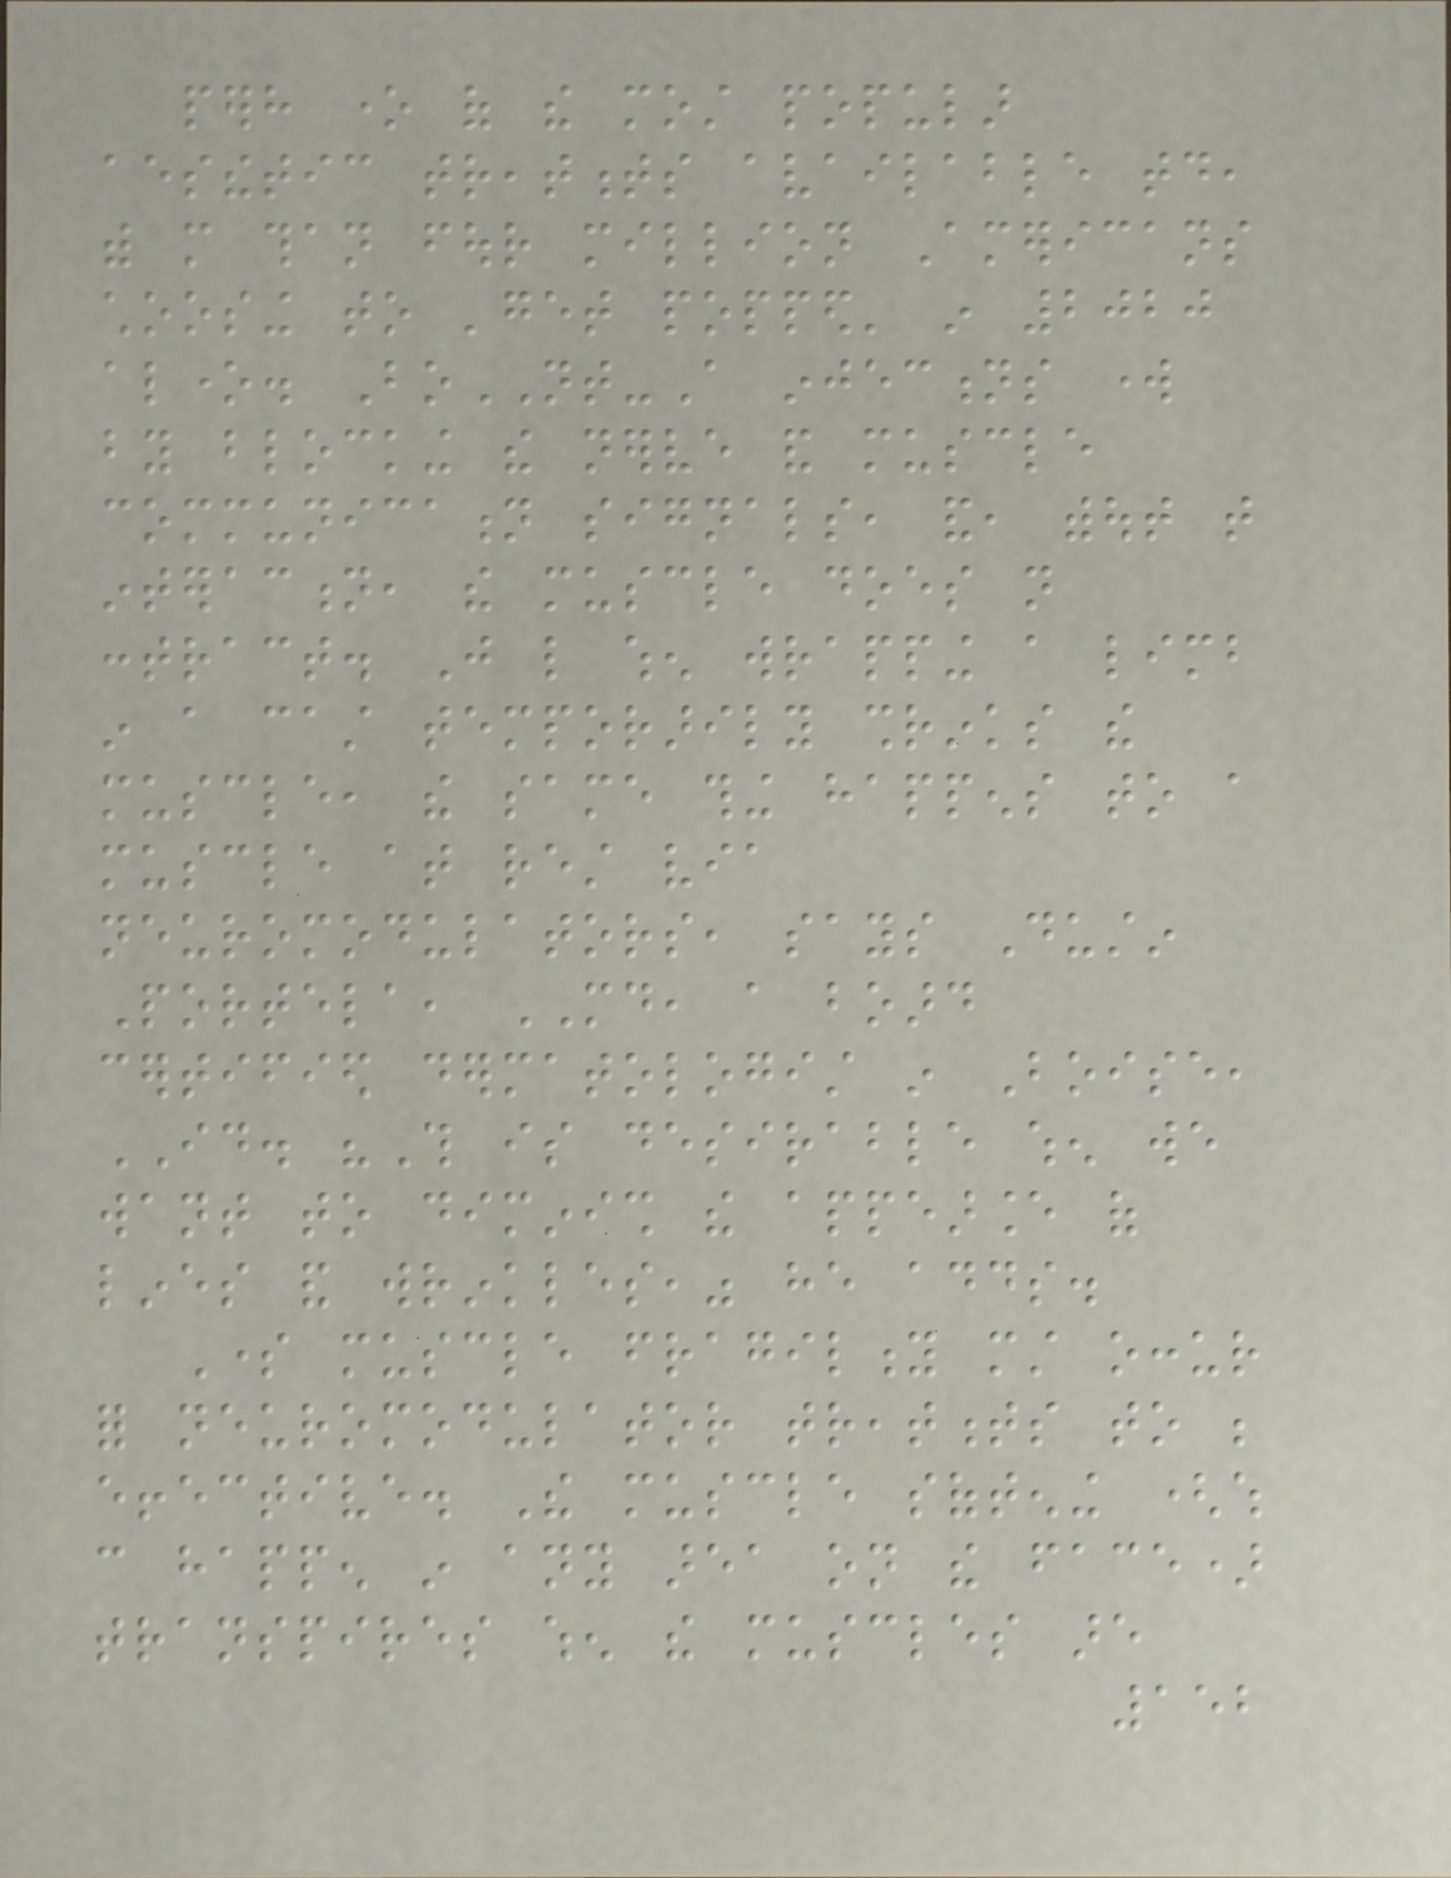perhaps one of the most popular
aesthetic treatments available today,
with more than four million Americans
choosing to 'get popped' in 2020
alone. BoNT-A injections work
by blocking the nerve and muscle
communication signals, and, without that
interaction, the muscle does not
contract. Just like when wrapping a limb
in a cast temporarily shrinks the
muscle, the same thing happens to a
muscle at rest via
neuromodulators, says Dustin
Portela, MD, a board
certified dermatologist in Boise,
ID. "This is desirable when we
want to diminish the appearance of
lines and wrinkles," he adds.
Some muscle fragility must occur
for neuromodulator treatments to be
effective. The muscle softening (which
can happen in any area on the face)
transpires when the muscles are
152
